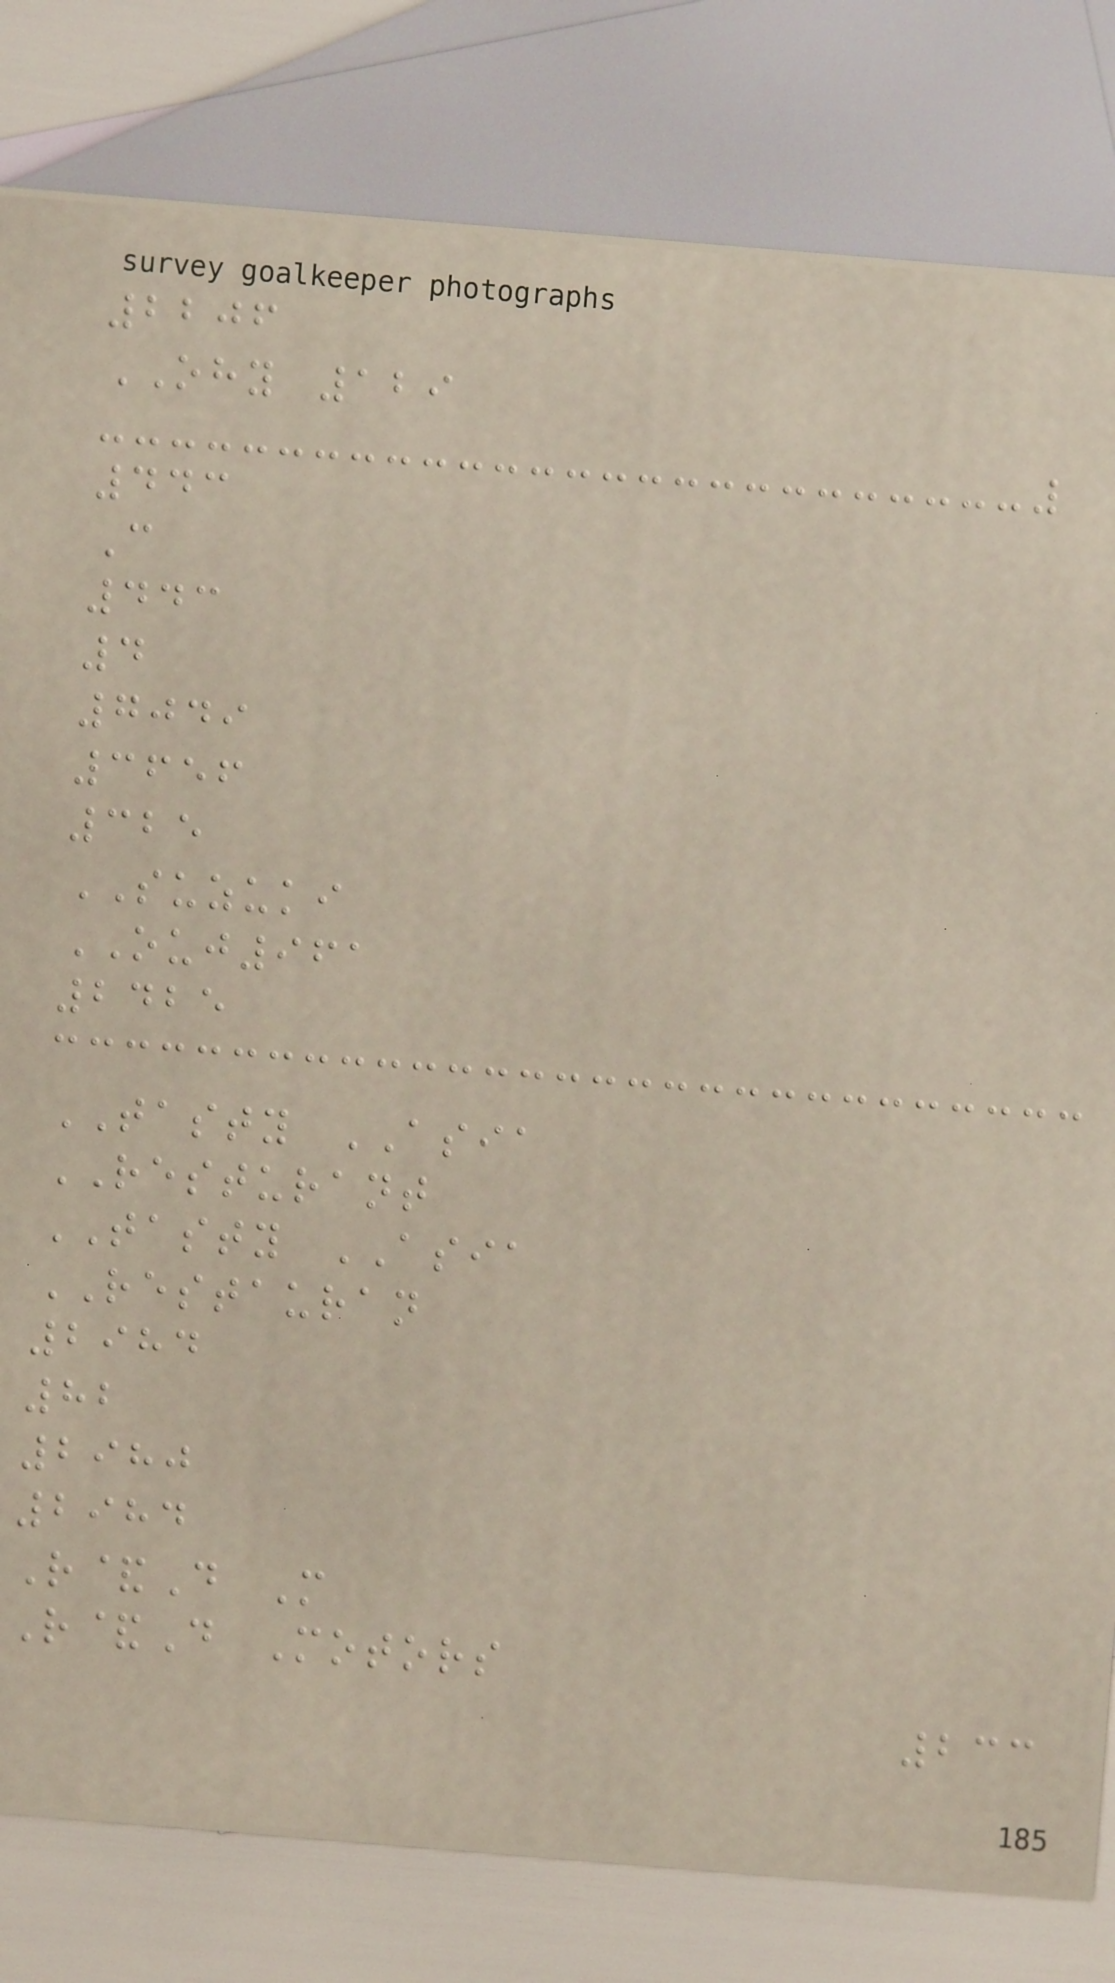2206
OHY 129
443
C
443
4
7049
3656
325
SUZUKI
OUJ961
2425
TASTY ASIA
RESTURANT
TASTY ASIA
RESTAURAN
2984
82
2980
2984
R&D M
R&D Motors
233
